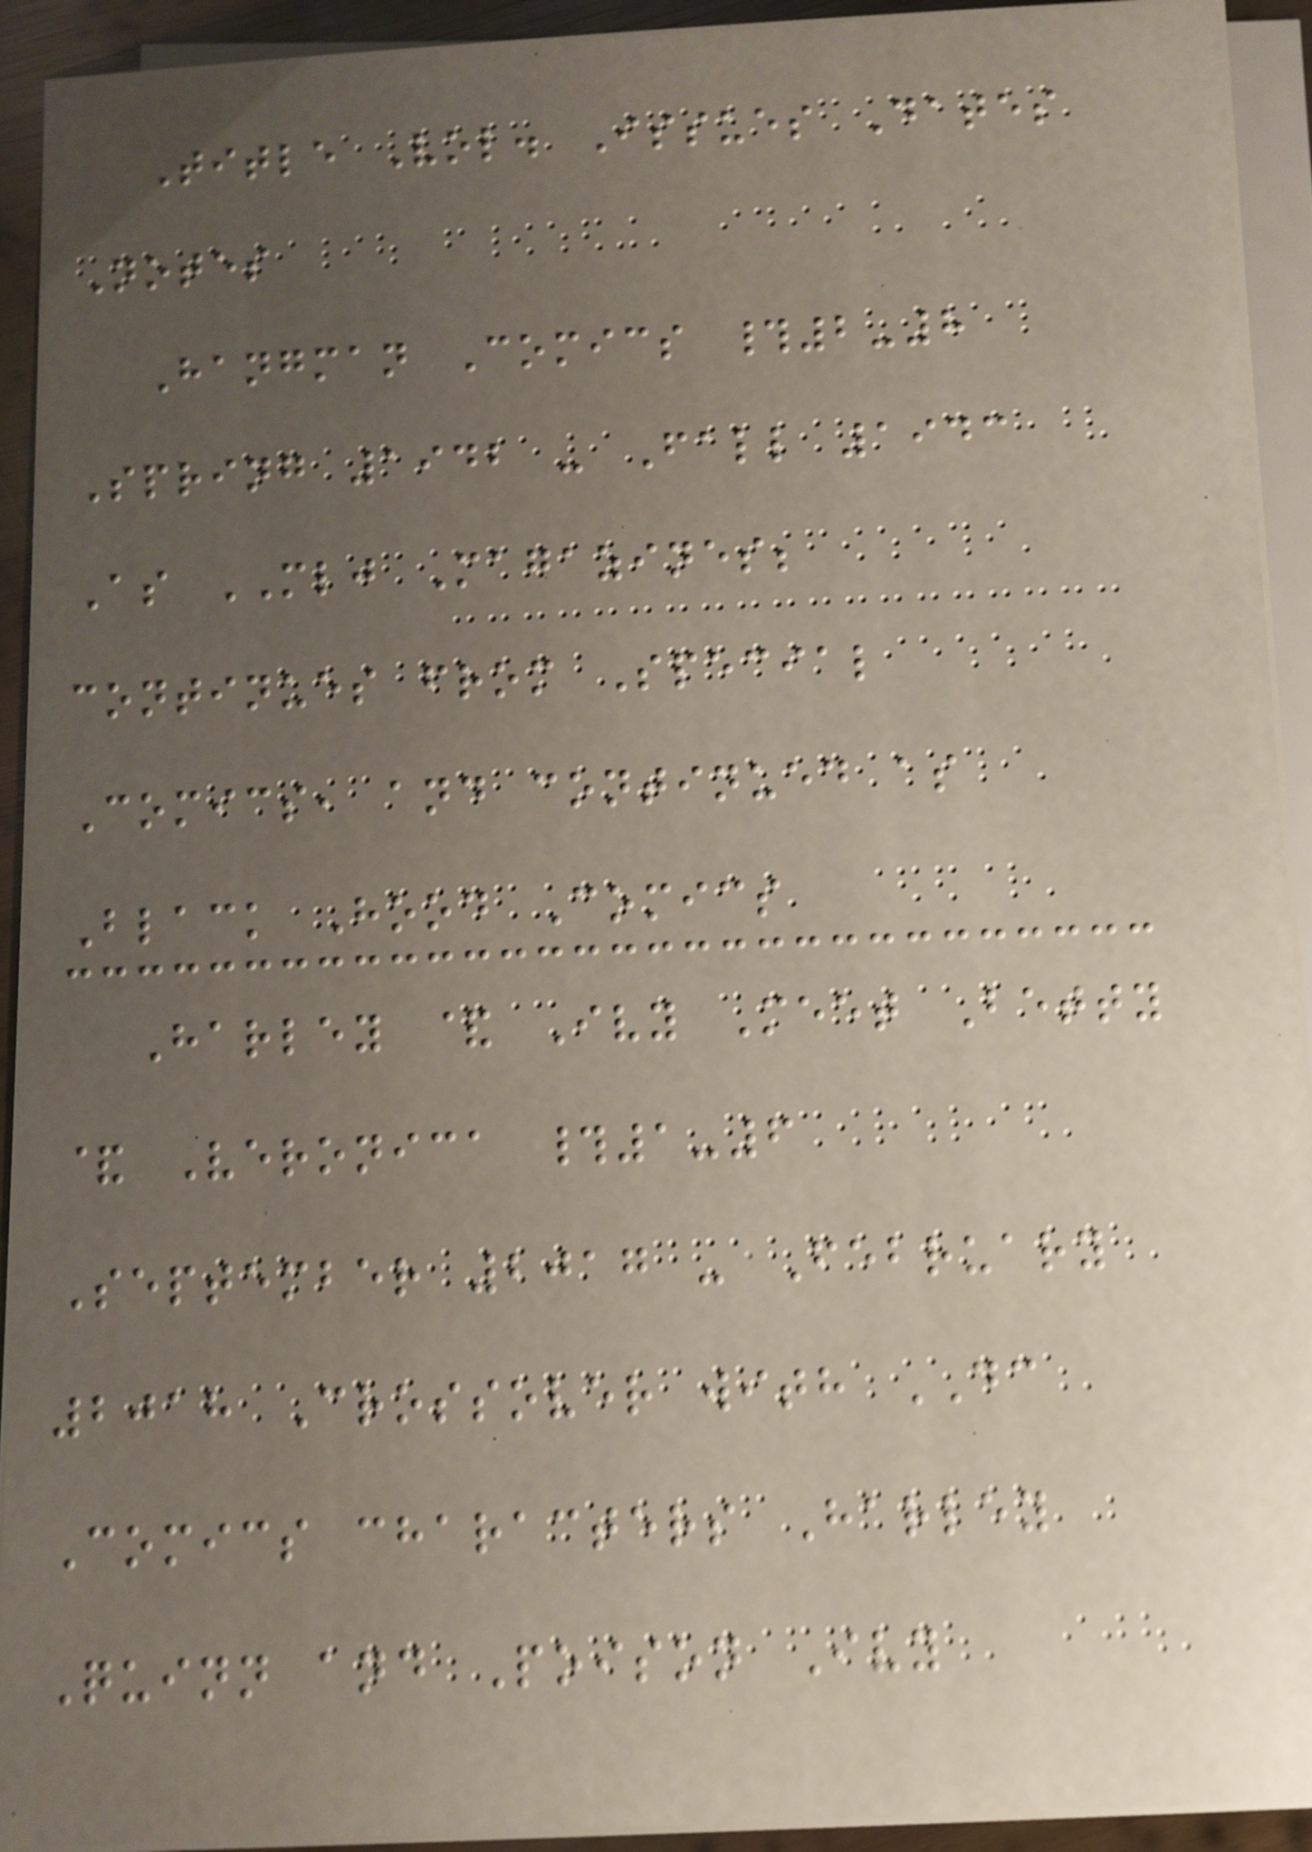Title Vol. Issues Dates
Notes
Hangman Comics #2-8
Spring 1942 - Fall 1943
As MLJ Magazines;
continues from Special
Comics, and continued as
Black Hood Comics
Harley & Ivy Meet Betty
& Veronica #1-6
September 2017 - February
2018 Crossover with DC
Comics characters Harley
Quinn and Poison Ivy
